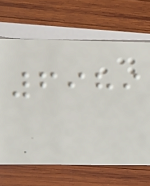6989
